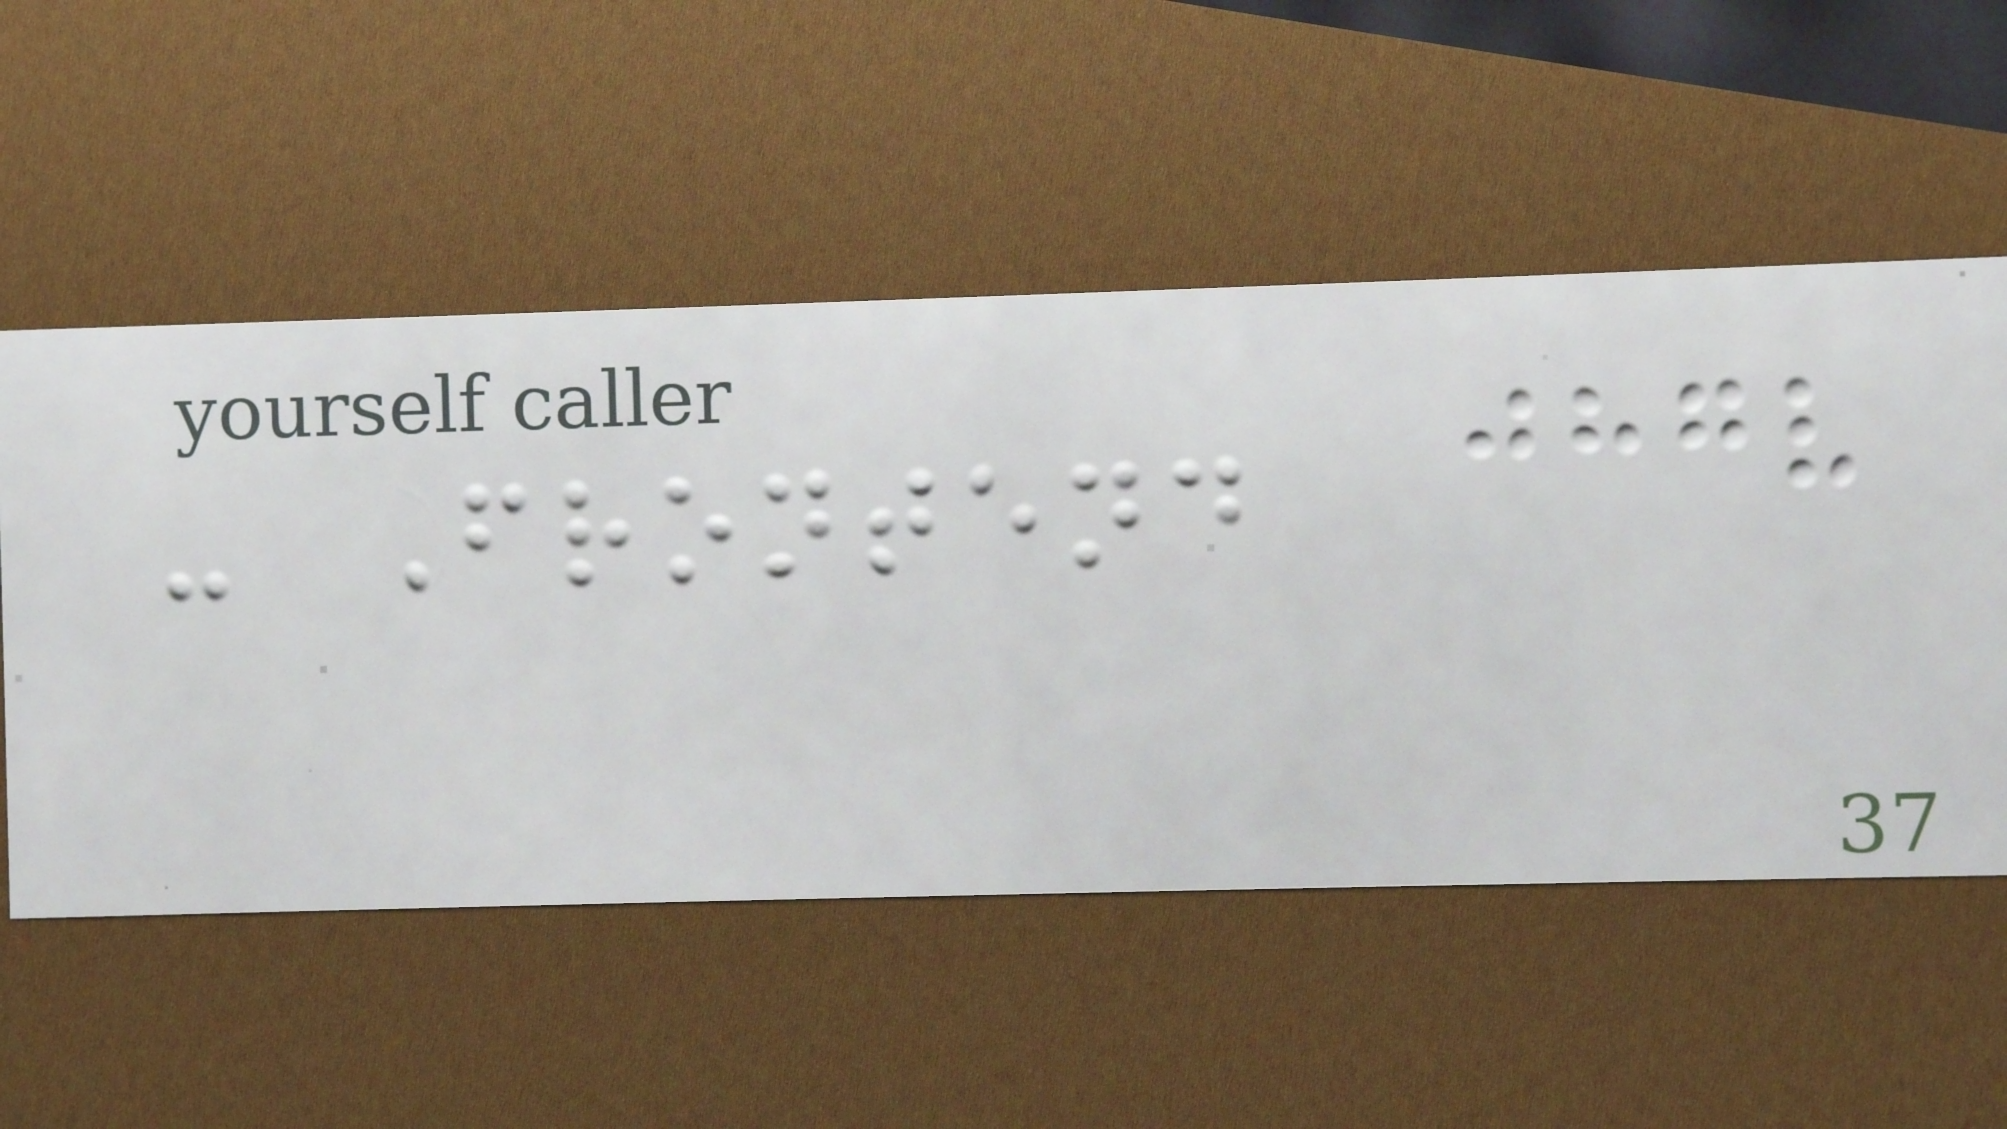- Frontend
